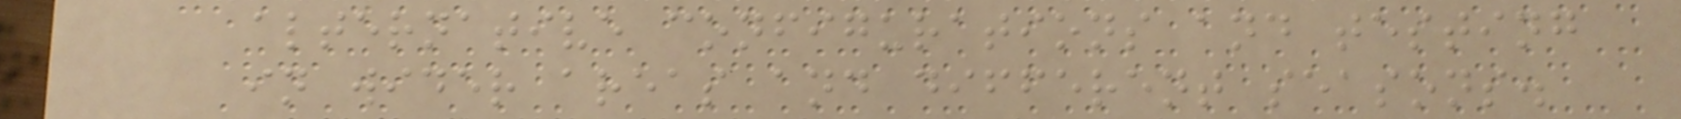alternative configurations and testing
in wider areas and different seasons.
